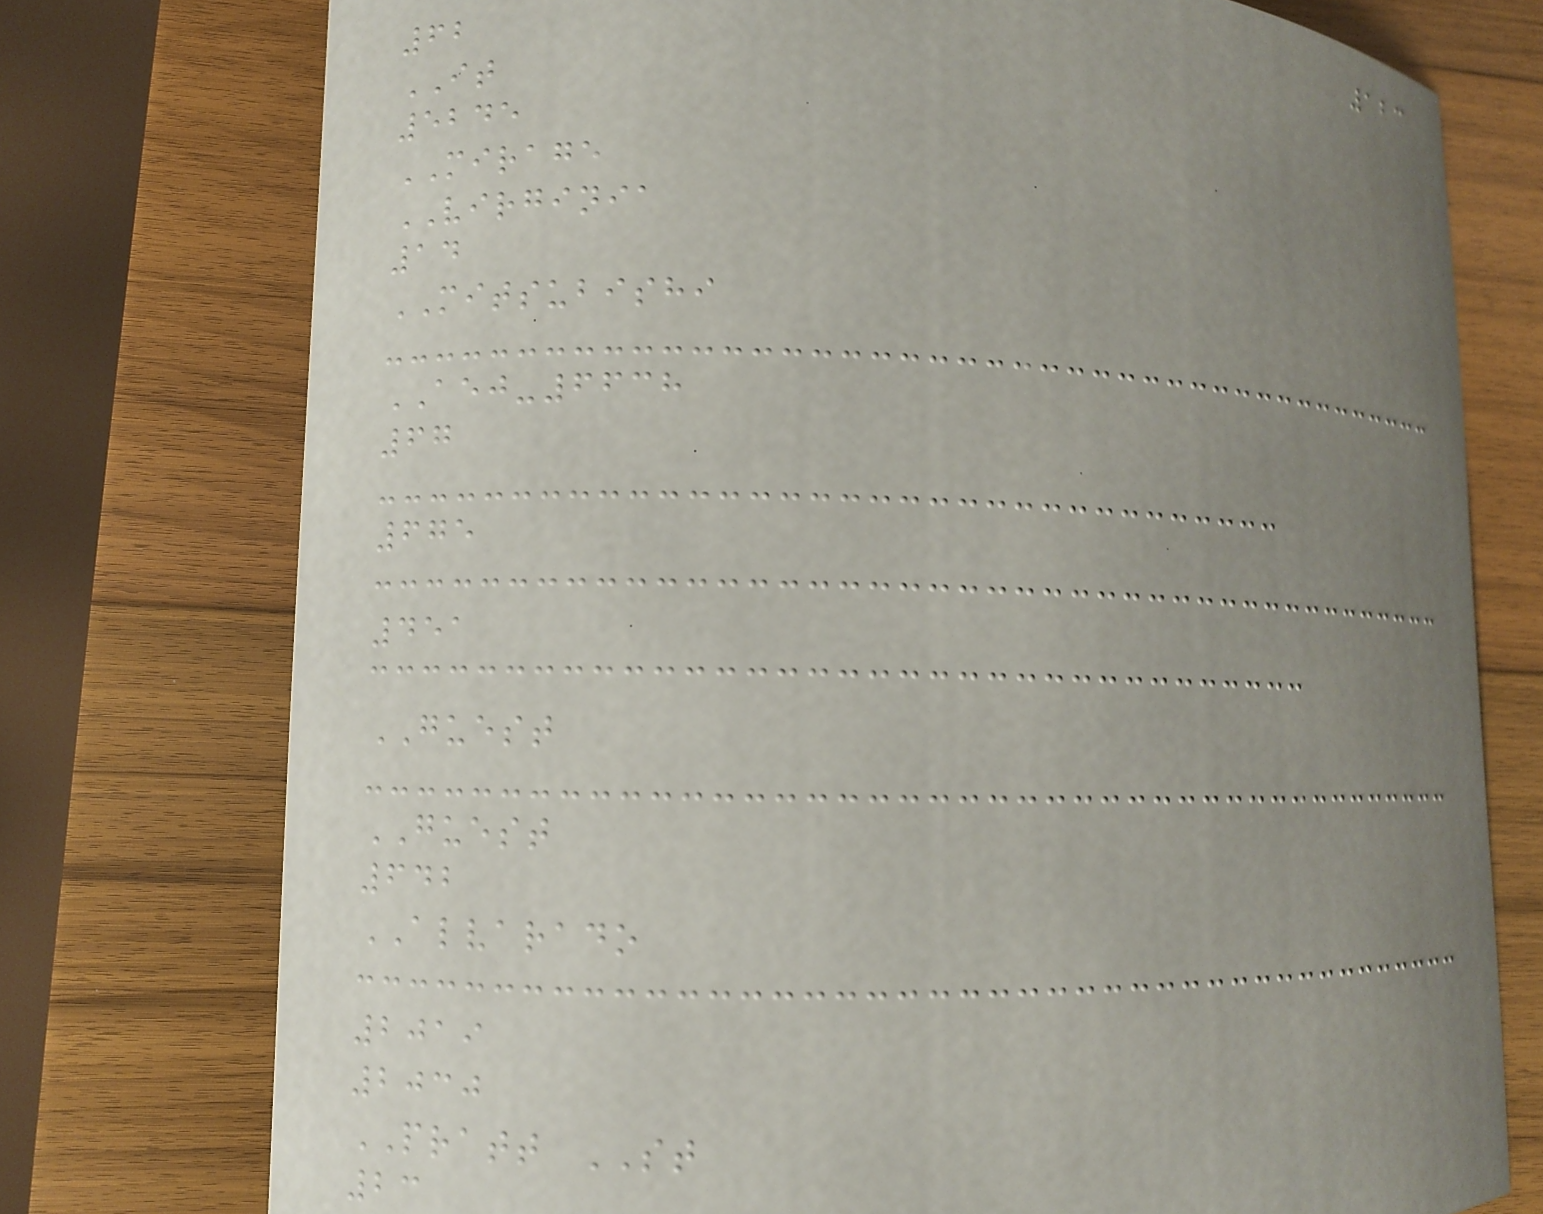123
62
IT
5245
MIRAGE
VIRGINIA
14
MITSUBISHI
AEJ-6638
67
675
451
GUEST
GUEST
642
ALVARADO
2019
2030
PRATT ST
23
